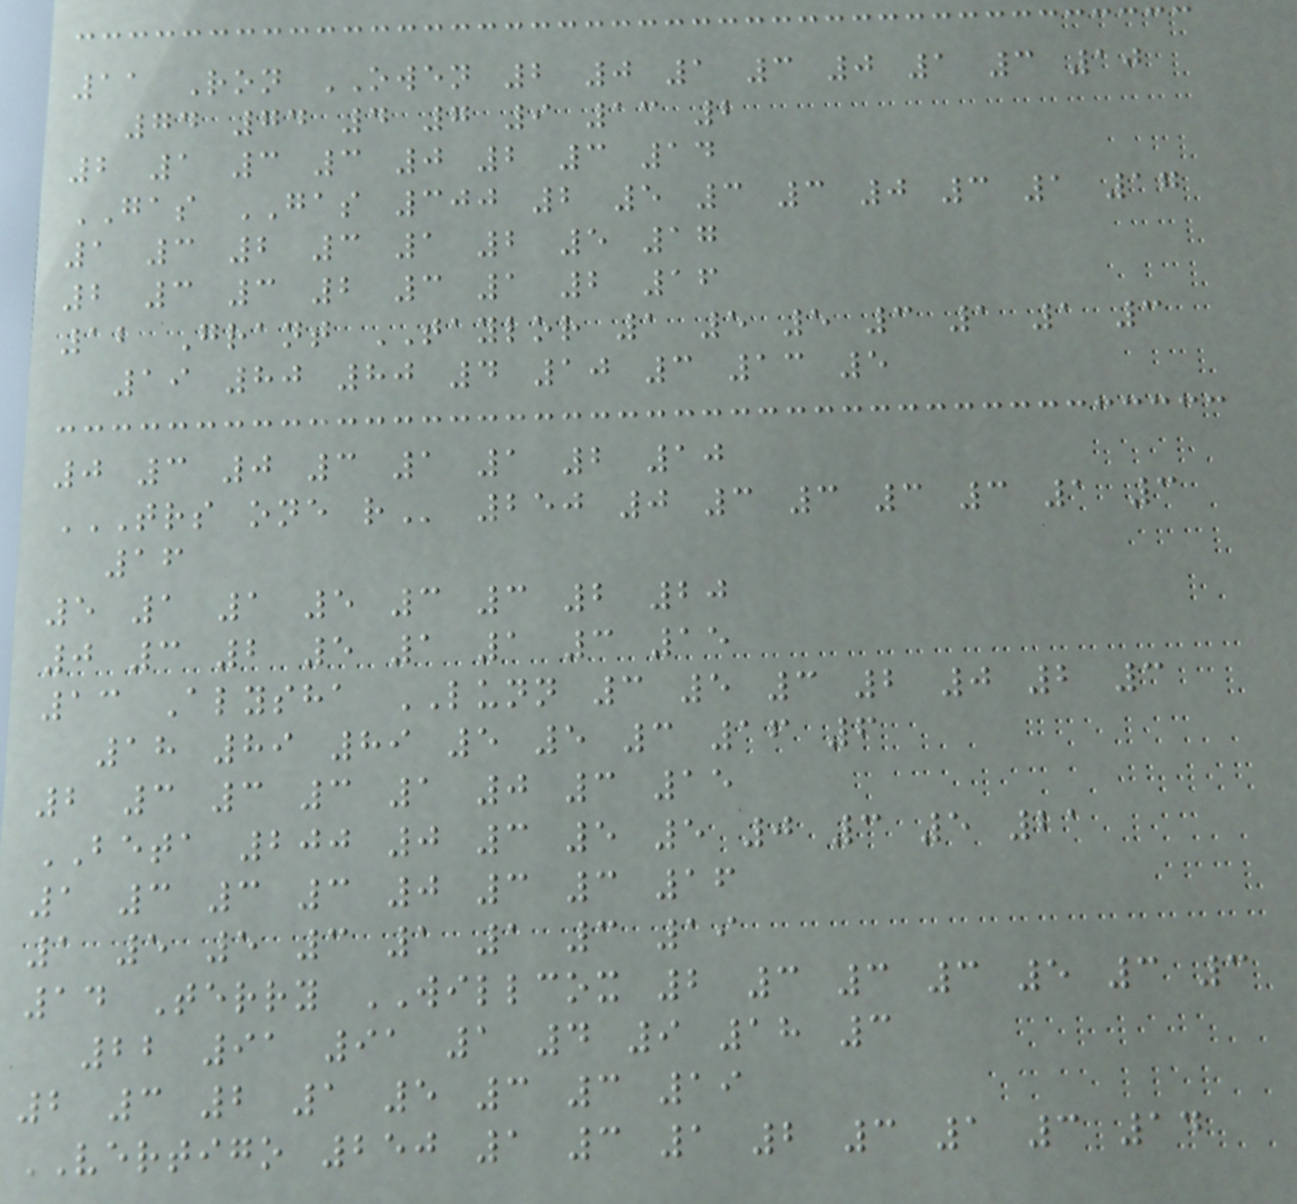11 Ron OWEN 2 0 1 3 0 1 3 10
74 74 4 7 9 13 2
2 1 3 3 0 2 3 14
GAS GAS 300 2 5 3 3 0 3 1 17
1 3 2 3 1 2 5 17
2 3 3 2 3 1 2 16
12 Grant TAYLOR 1 5 5 3 1 1 3
19 80 80 4 10 3 13 5
0 3 0 3 1 1 2 10
TRS ONE R 250 0 3 3 3 3 1 3
16
5 1 1 5 3 3 2 20
0 3 2 5 1 1 3 15
13 Alysha LUNN 3 5 3 2 0 2 3
18 89 89 5 5 3 16 6
2 3 3 3 1 0 3 15
BETA 200 0 3 5 5 0 3 5 21
1 3 3 3 0 3 3 16
1 5 5 3 1 1 3 19
14 Terry WILLCOX 2 3 3 3 5 3 3
22 91 91 1 4 9 18 3
2 3 2 1 5 3 3 19
VERTIGO 250 1 3 1 2 3 1 3 14
